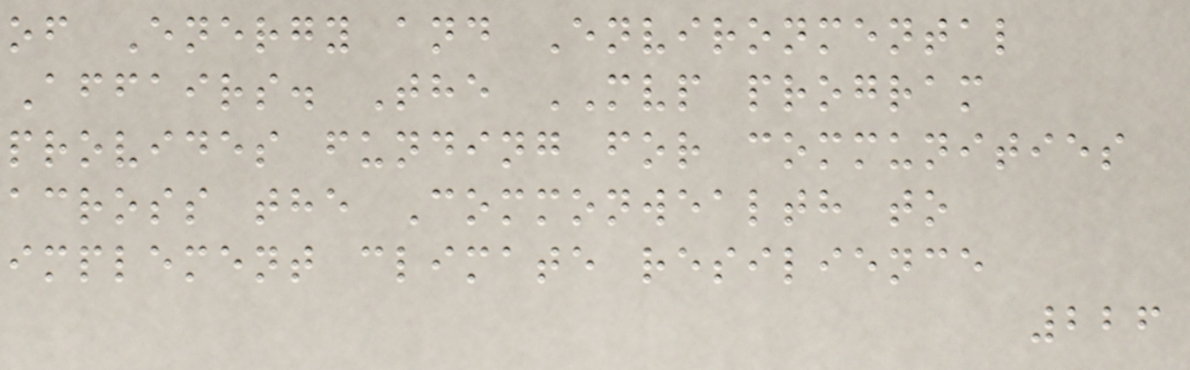of Energy and Environmental
Affairs. The MVP program
provides funding for communities
across the Commonwealth to
implement climate resilience
226
